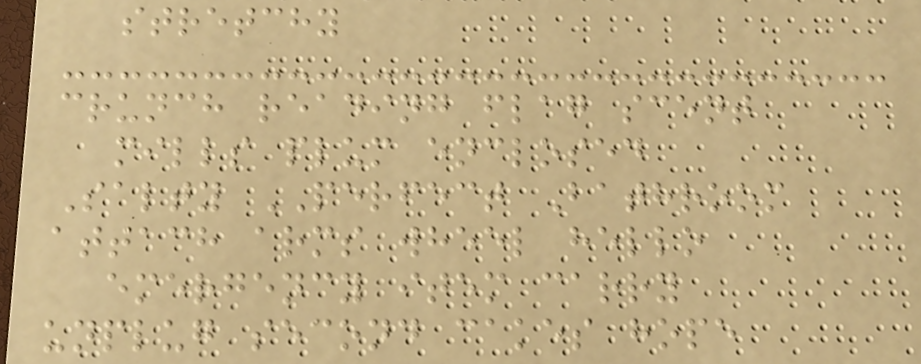stretchy
crunch reading flag scent
mills plum enclosed
Salty PERFECT Bathroom
attach arms wheel hello
emergency item carry
unplug second cakes hope
